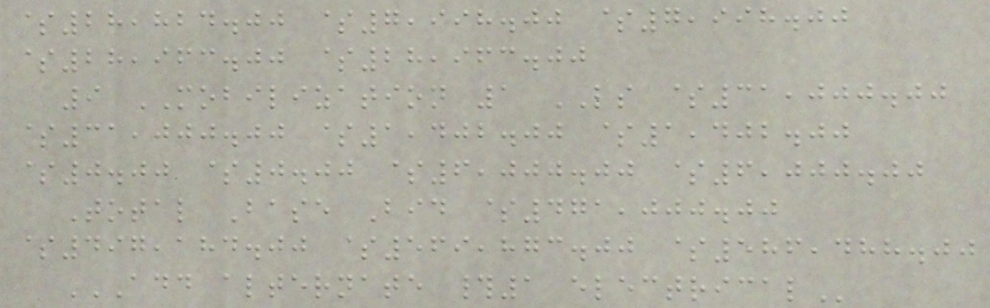$28,824.00 $7,998.00 $7,998.00
$28,963.00 $28,963.00
9 MOBILIZATION 1 LS $31,000.00
$31,000.00 $1,402.00 $1,402.00
$0.00 $0.00 $6,000.00 $6,000.00
Total Base Bid $471,000.00
$497,184.00 $569,873.00 $586,488.00
ADD ALTERNATE #1 ELECTRICAL
